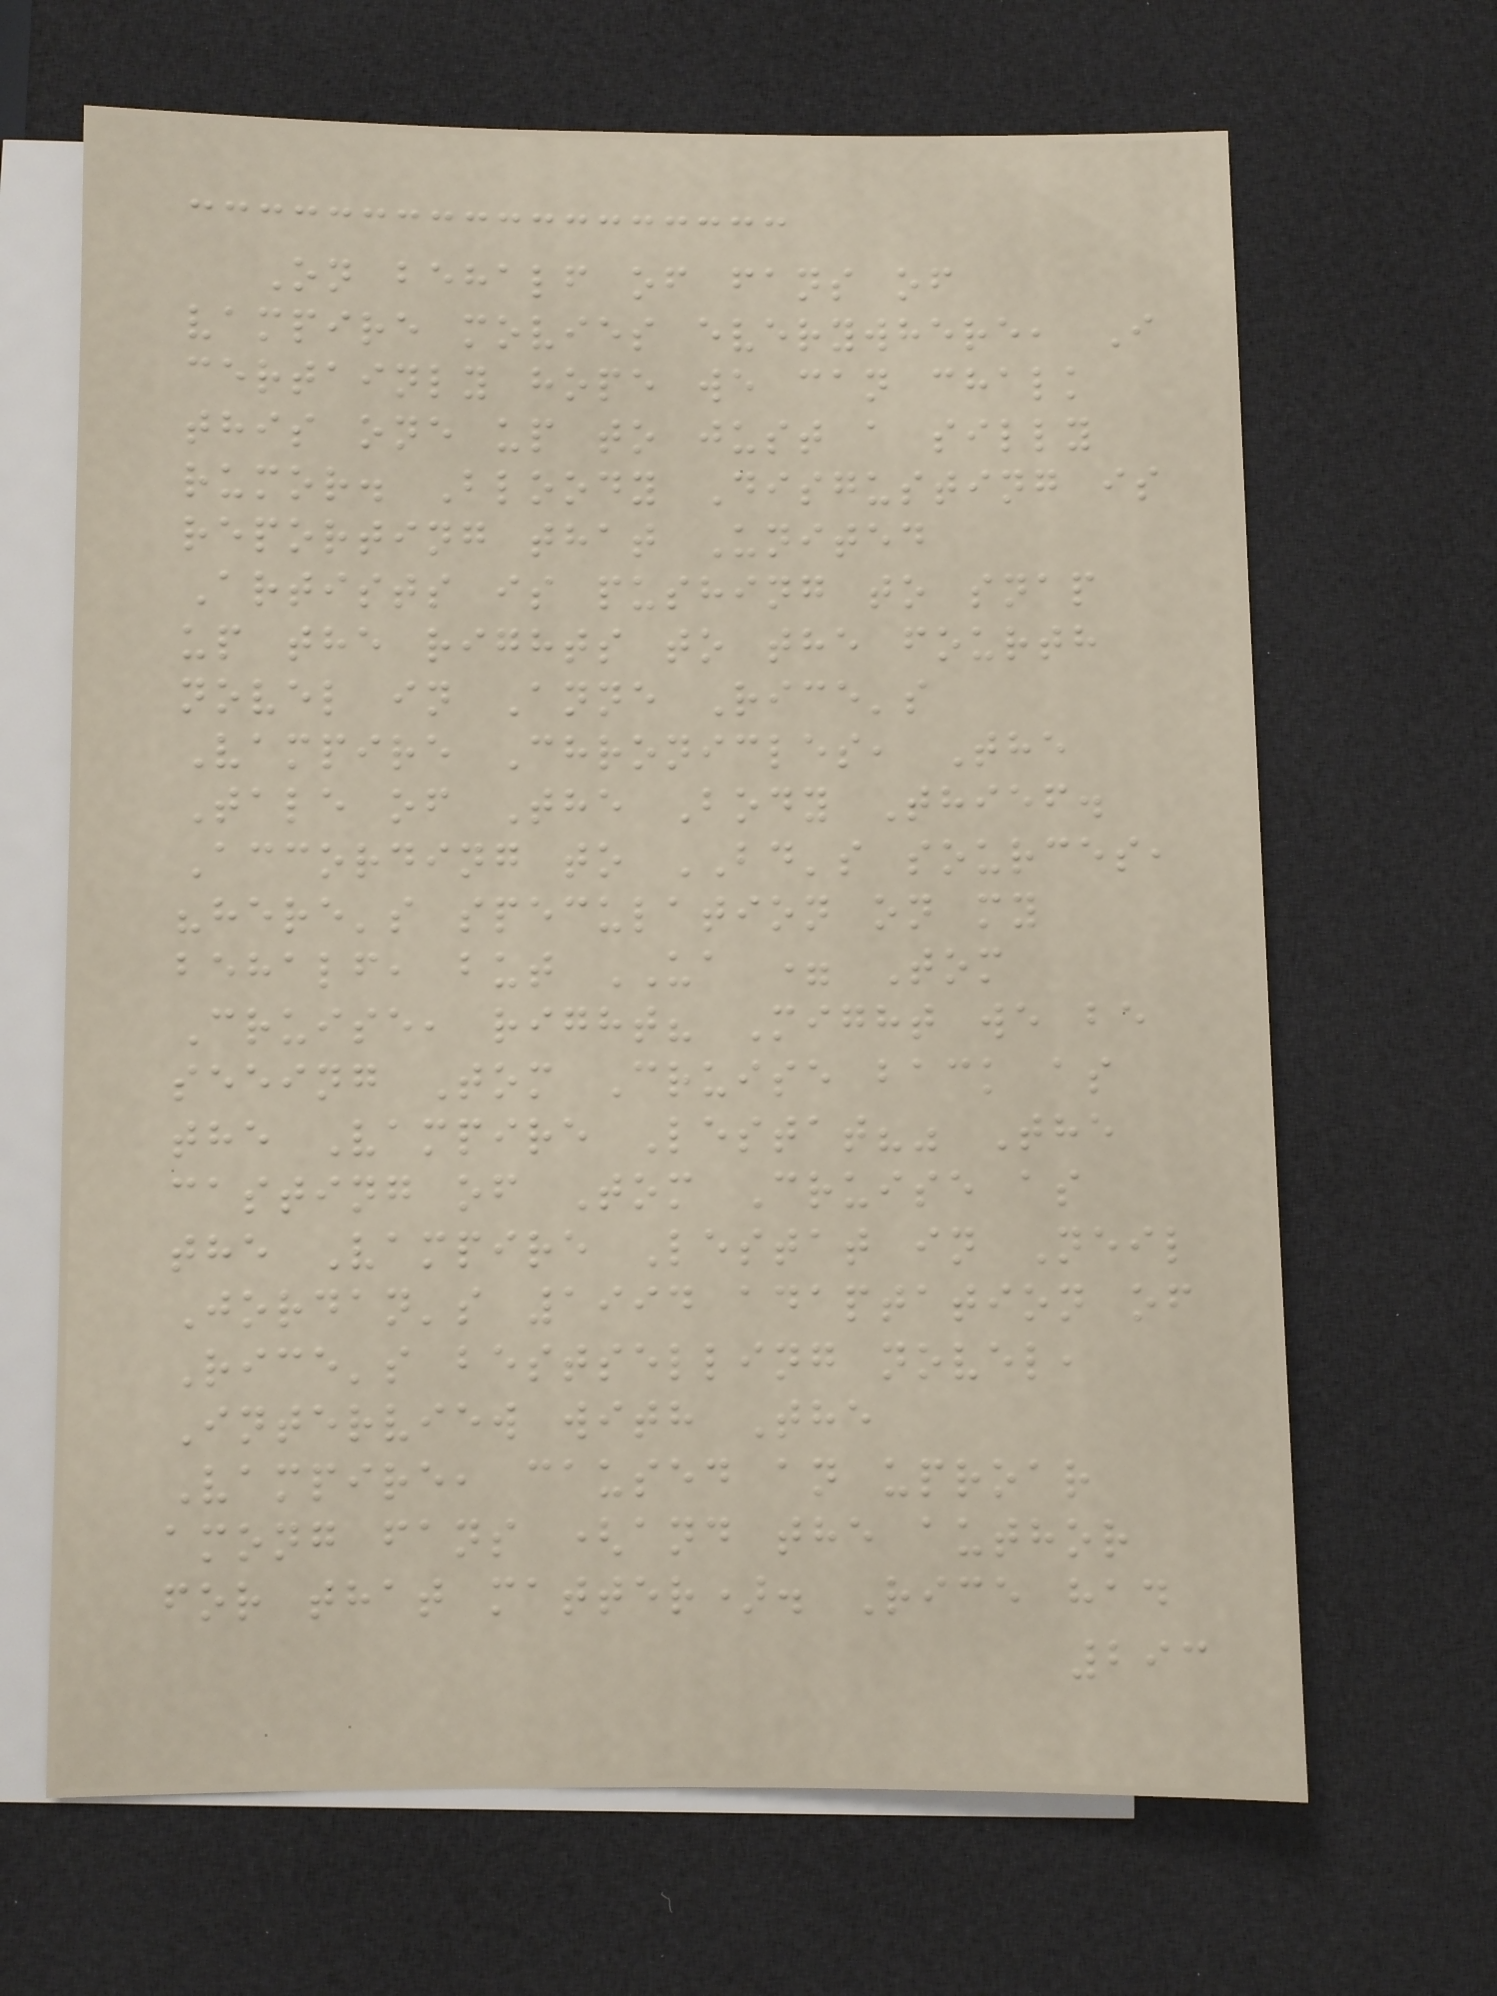On behalf of fans of
vampire movies everywhere, I
certainly hope we can chalk
this one up to just a silly
rumor. Bloody Disgusting is
reporting that United
Artists is pushing to snap
up the rights to the fourth
novel in Anne Rice's
Vampire Chronicles, The
Tale of The Body Thief.
According to BD's sources,
"here's speculation on my
behalf, but UA = Tom
Cruise, right? Might we be
seeing Tom Cruise back as
the Vampire Lestat?" The
casting of Tom Cruise as
the Vampire Lestat in Neil
Jordan's 1994 adaptation of
Rice's bestselling novel,
Interview with The
Vampire, caused an uproar
among fans (and the author
for that matter). Rice had
293
